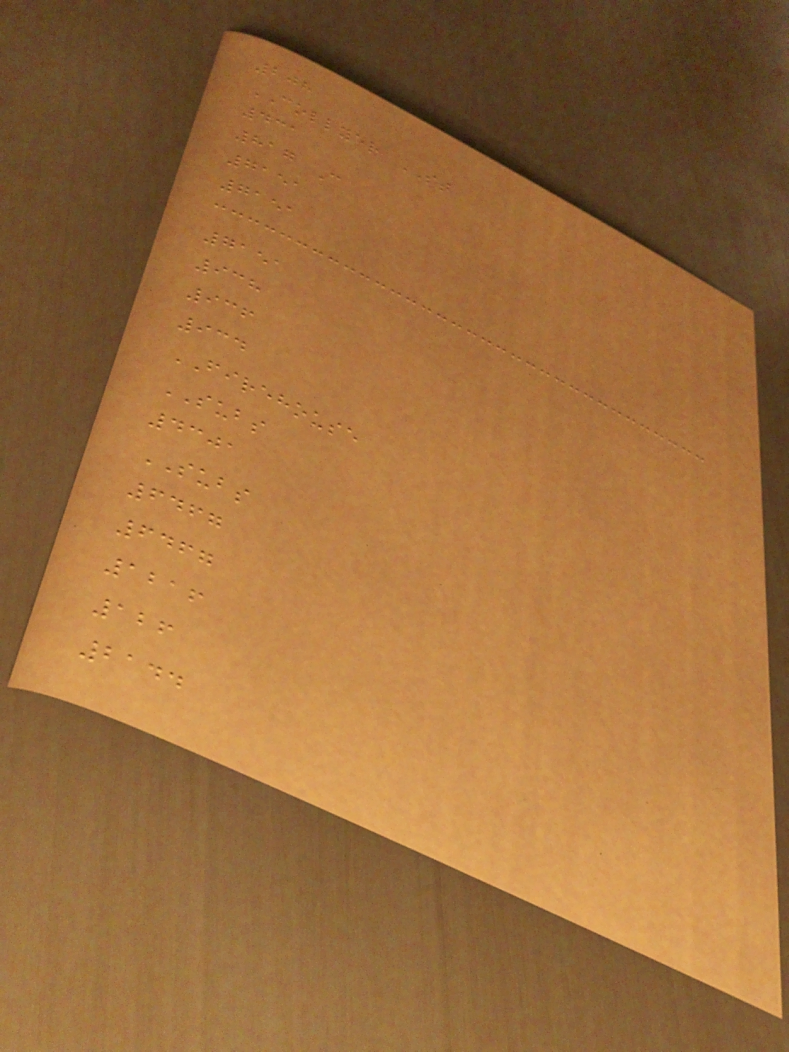208
COLLYER ST
431
817 C
7151
7151
7151
938
936
934
FIREHOUSE
SUBS
4301
SUBS
6467
6467
1216
126
2144
